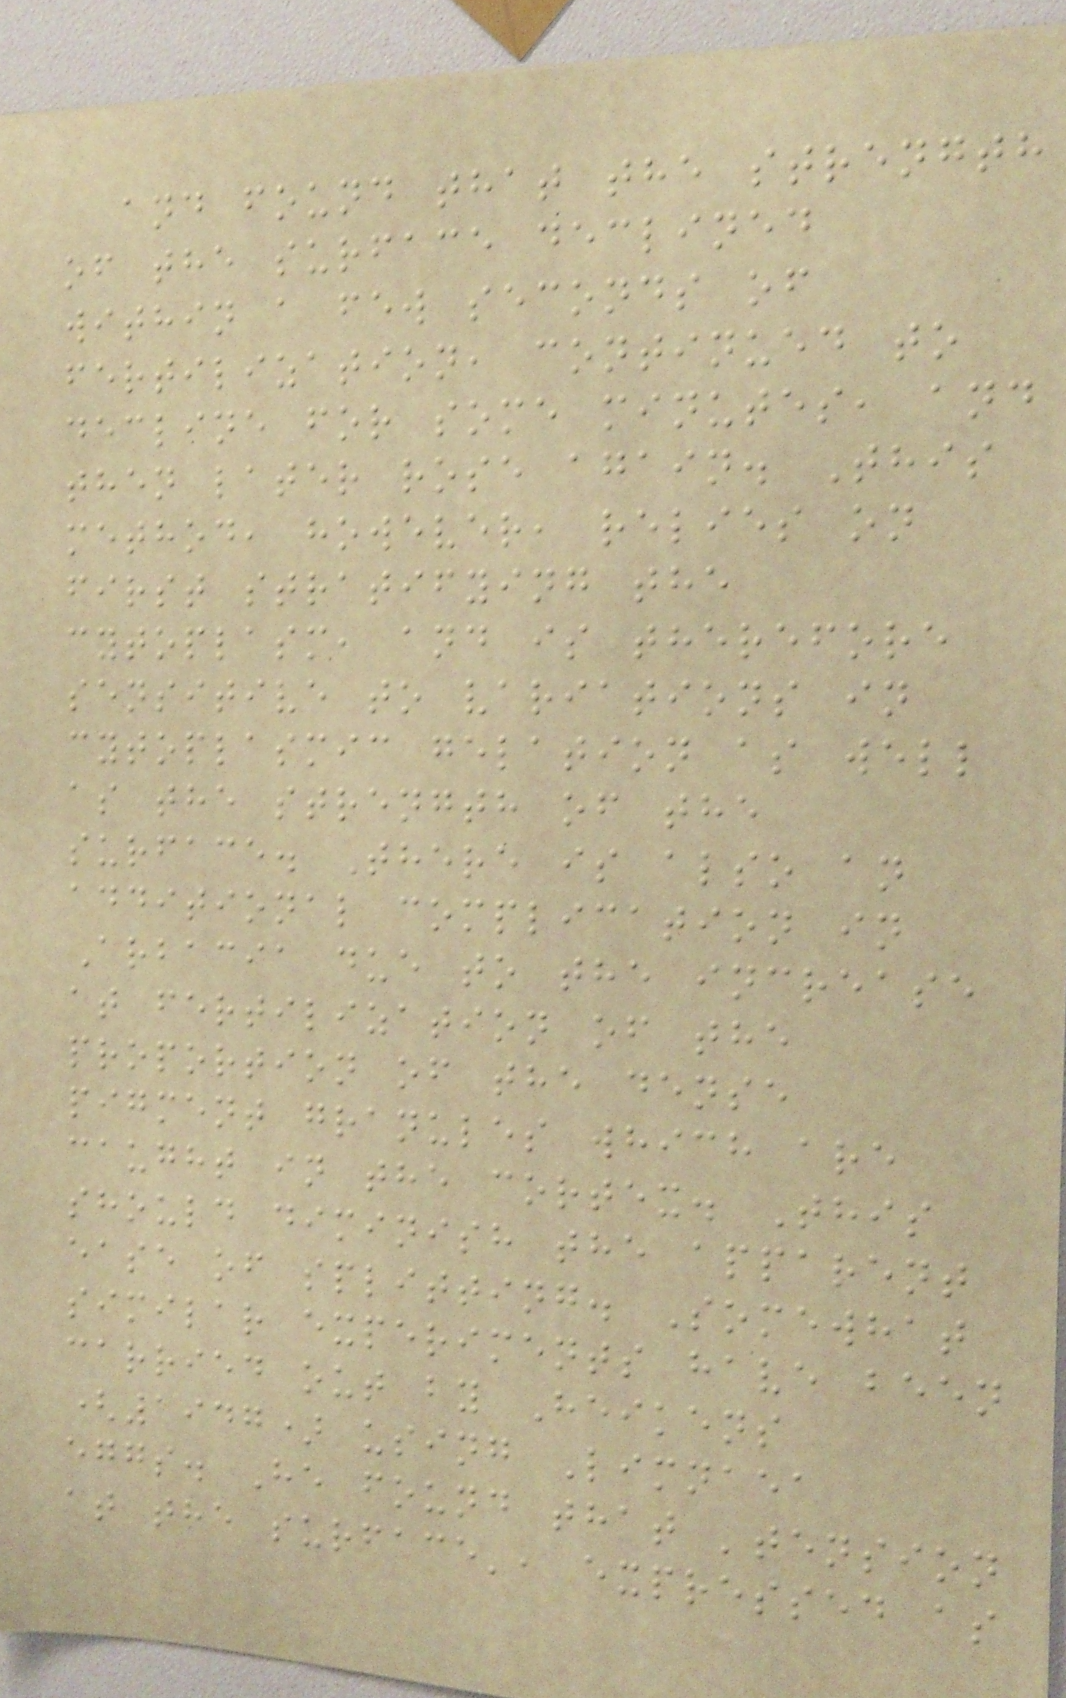and found that the strength
of the surface declined
within a few seconds of
fertilization, continued to
decline for some minutes, and
then later rose again. This
method, however, relies on
first stratifying the
cytoplasm, and is therefore
sensitive to variations in
cytoplasmic gelation as well
as the strength of the
surface. There is also an
additional complication in
Arbacia due to the increase
at fertilization of the
proportion of the dense
pigment granules which are
caught in the cortex. This
should diminish the apparent
ease of splitting. Somewhat
similar experiments have been
carried out by Heikens
(1947) using Limnaea
eggs. He found that 'tension
at the surface', expressed as
